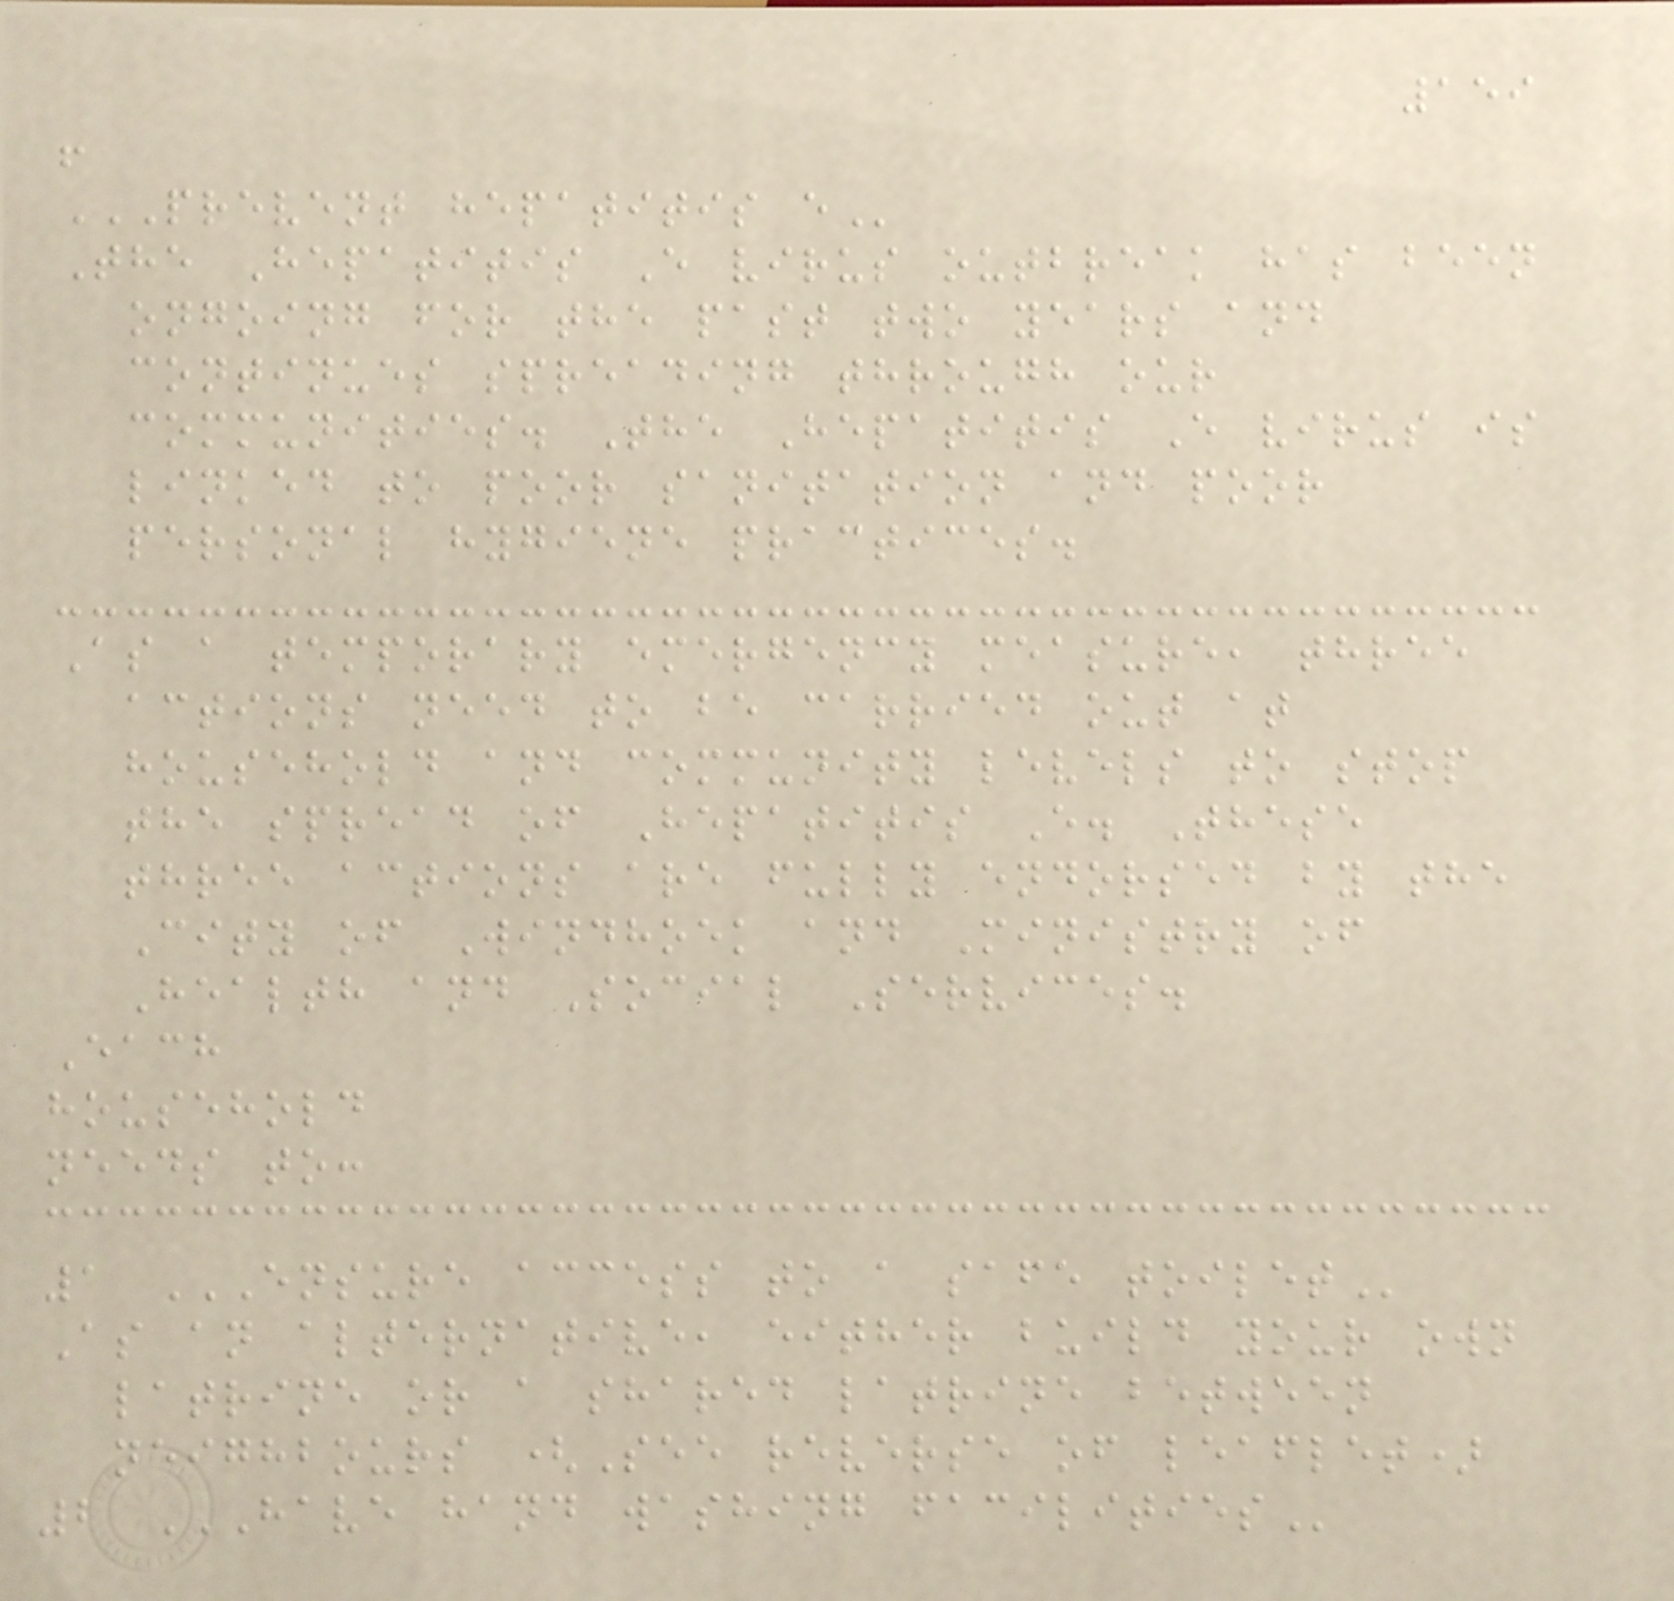159
!
PREVENT HEPATITIS E
The Hepatitis E virus outbreak has been
ongoing for the past two years and
continues spreading through our
communities. The Hepatitis E virus is
linked to poor sanitation and poor
personal hygiene practices.
As a temporary emergency measure, three
actions need to be carried out at
household and community levels to stop
the spread of Hepatitis E. These
three actions are fully endorsed by the
City of Windhoek and Ministry of
Health and Social Services.
Each
household
needs to:
1 ENSURE ACCESS TO A SAFE TOILET
As an alternative, either build your own
latrine or a shared latrine between
neighbours (See reverse of leaflet)
2 HAVE HAND WASHING FACILITIES
